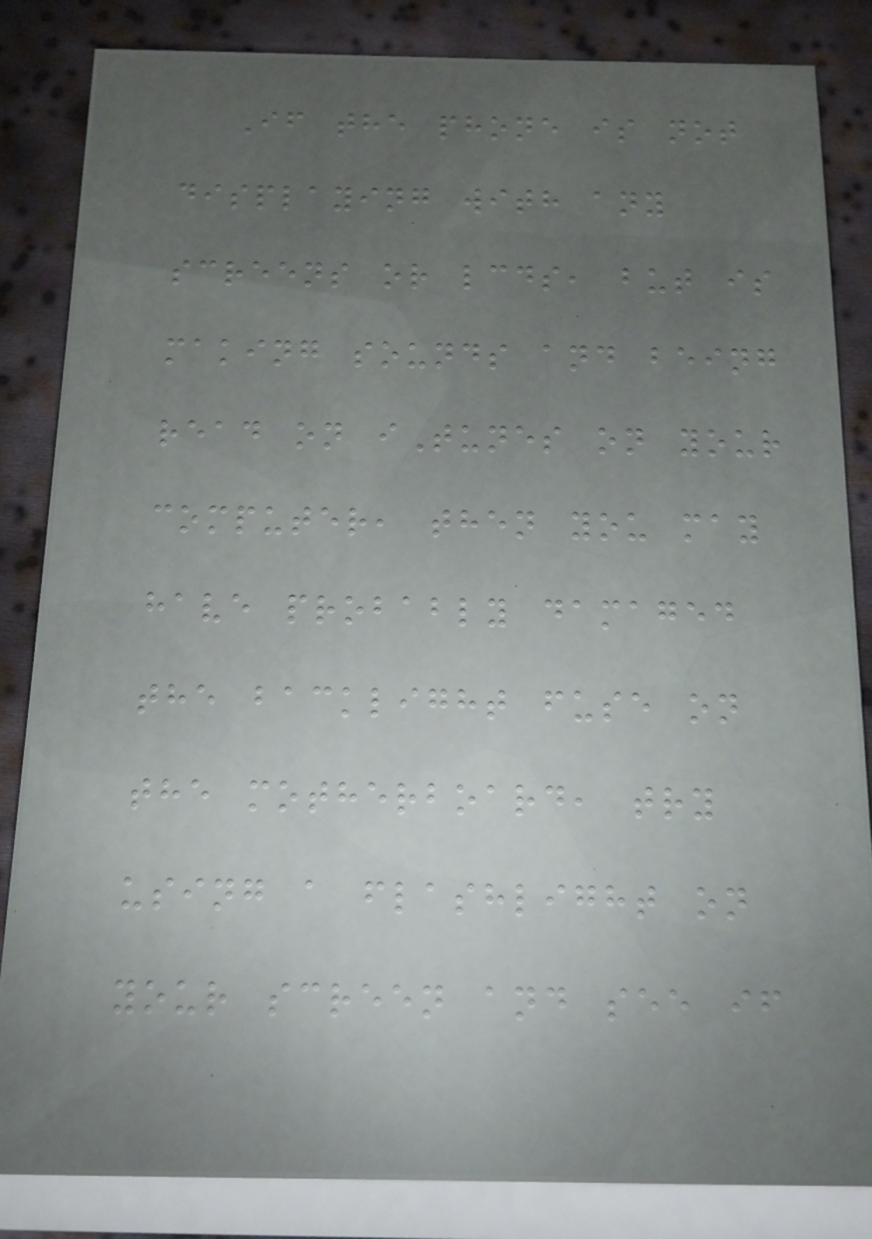If the phone is not
displaying with any
screens or lcds, but is
making sounds and being
read on iTunes on your
computer, then you may
have probably damaged
the backlight fuse on
the motherboard, try
using a flashlight on
your screen and see if
